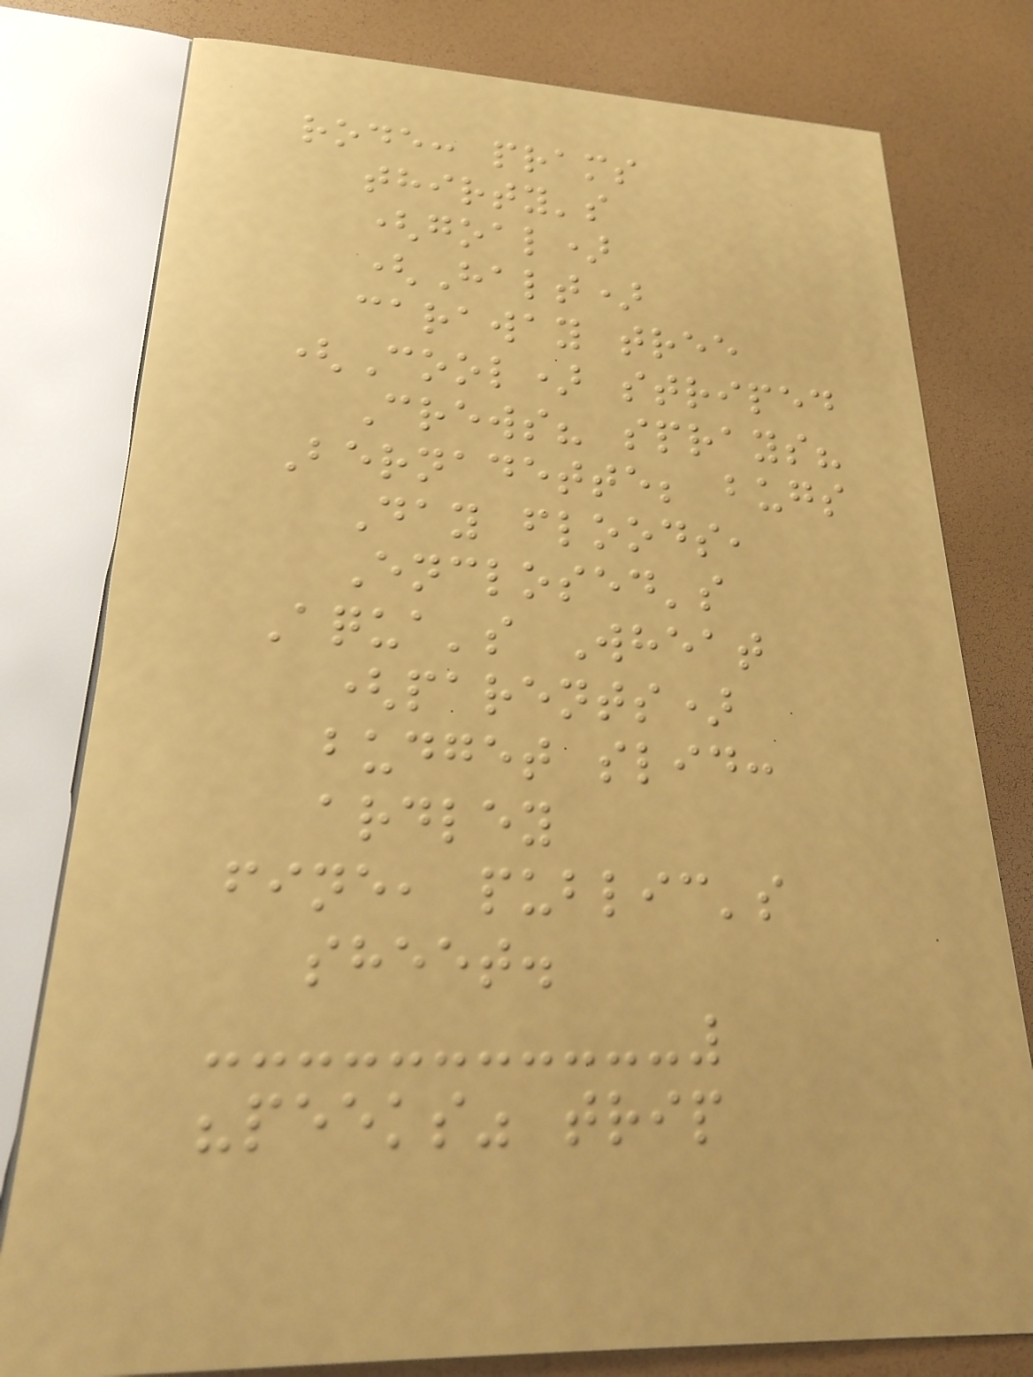rode: prams
thirty's
(goal)
(Halt)
caraway tree
(Cool) striped
Crews? sprays?
Bernadette; bugs
Day floods,
Enclosed's
Aqua's Wheat
(parents)
budget slid:
ardley
fine, public's
sheet.
"peeks" trip
